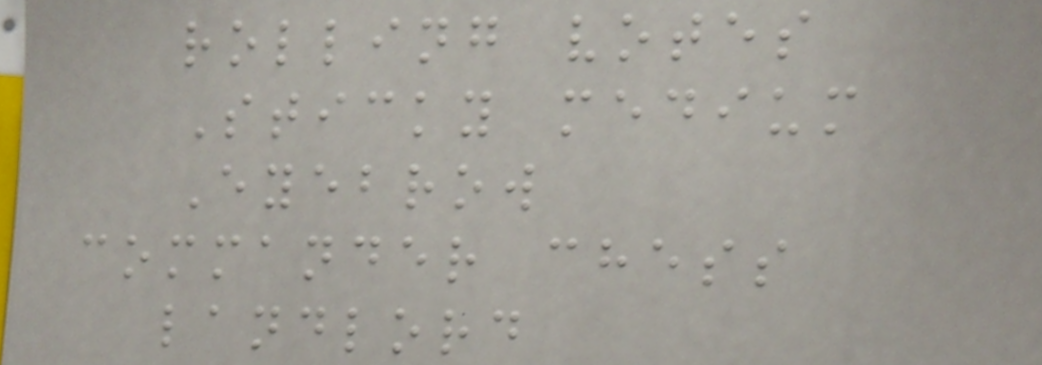rolling votes
Sticky medium
Eyebrow
commander chess
landlord
